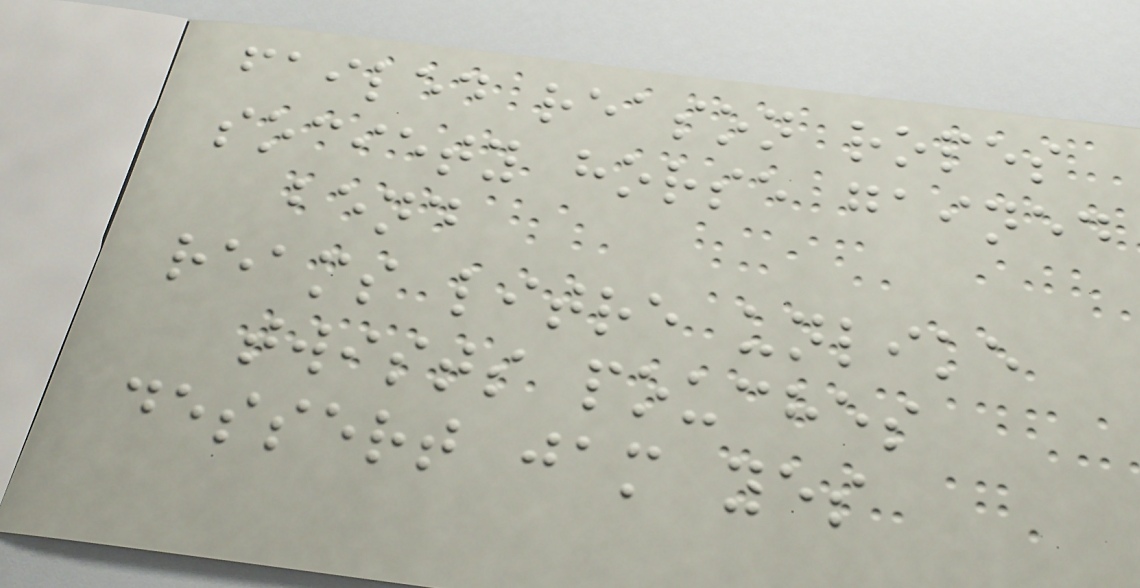failed reason ropes
society horse gained
bend
reams litre unlike
twists pouches
dessert jam yes
